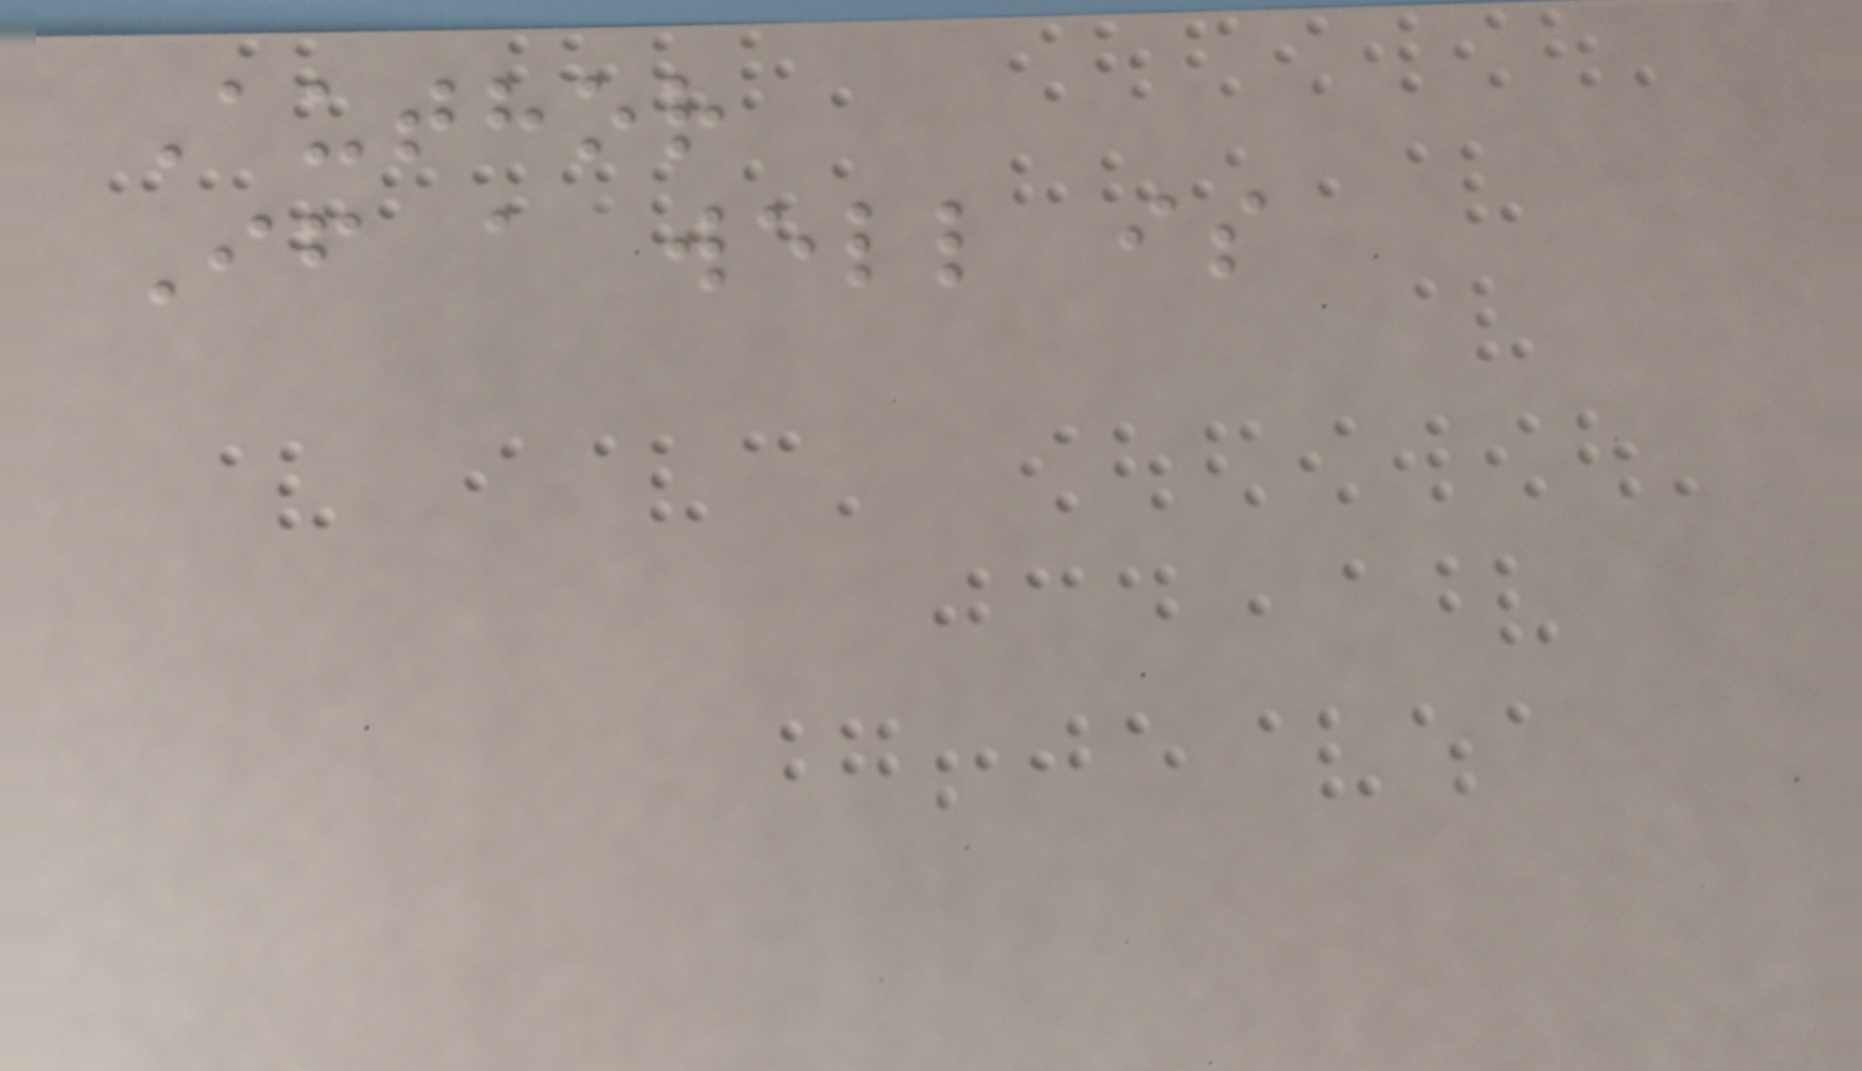Author
If a well is
